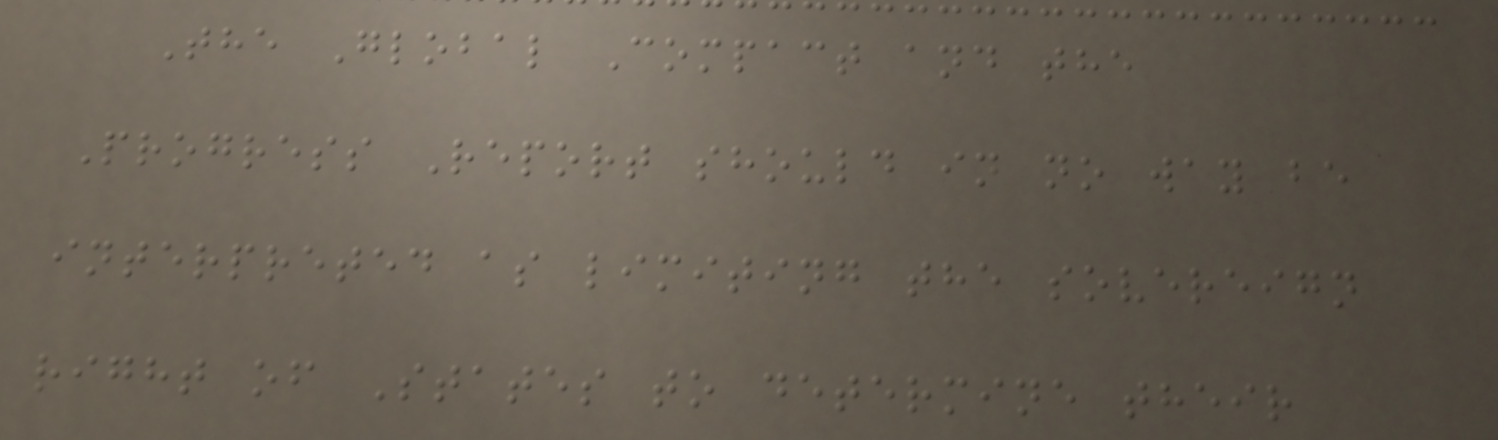The Global Compact and the
Progress Report should in no way be
interpreted as limiting the sovereign
right of States to determine their
